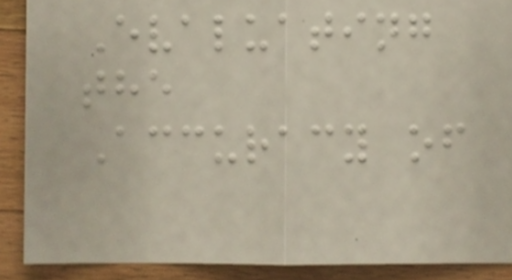Evaluating
the
Accuracy of
